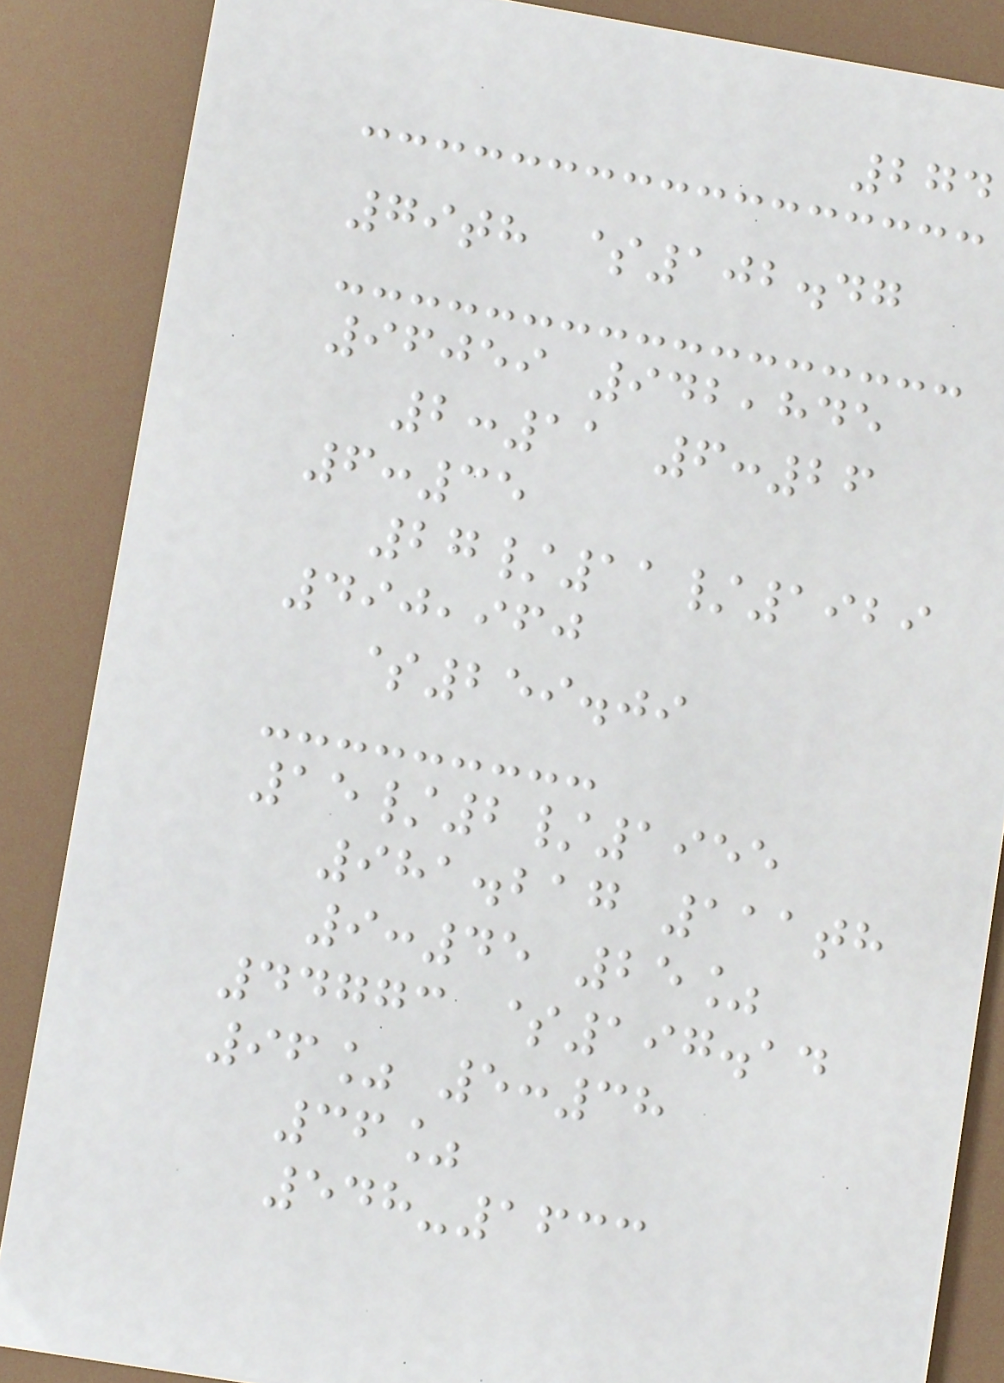274
79th $102.47
96059 942,845
2:11 6:26
6:35
27/11/1929
490,960
$259.09
15/2/1955
981.217 111th
9:45 25%
44773 $197.14
96% 5:38
36%
548-1633
